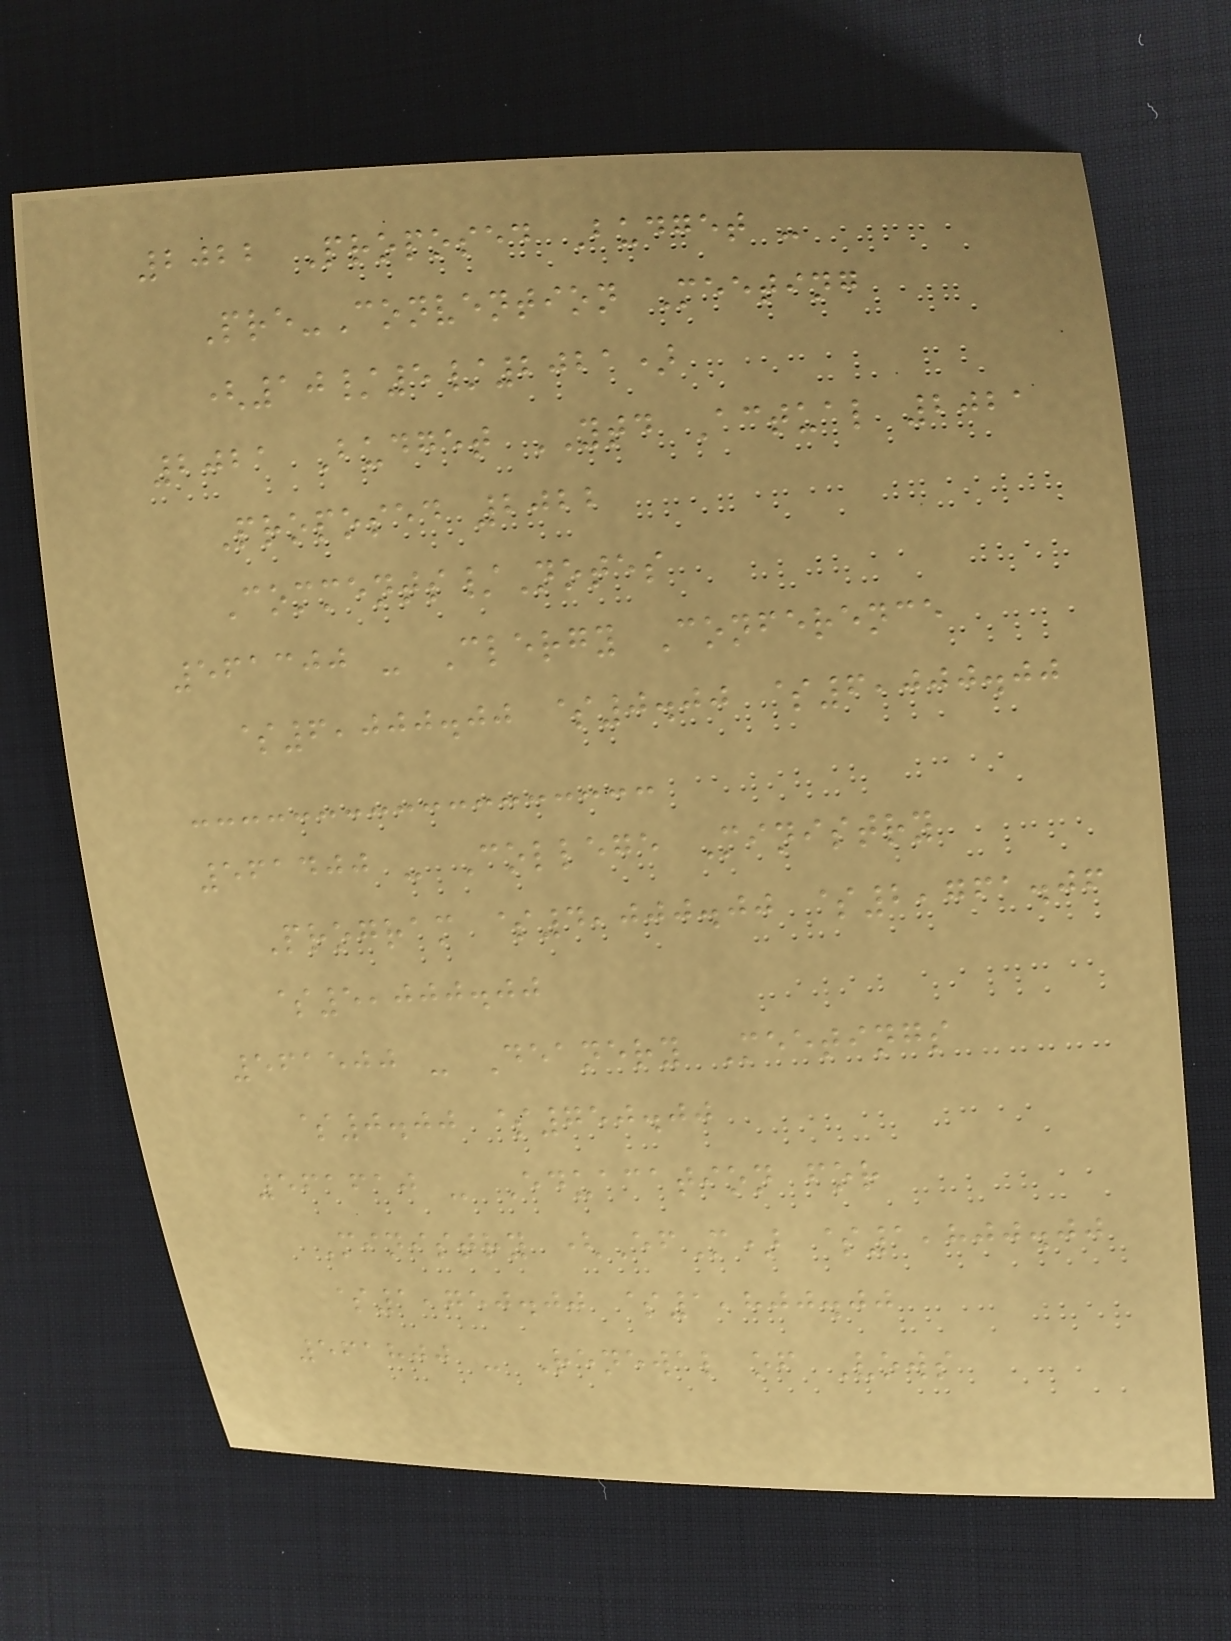2022 Proposed Budget -
Pre-Convention Meeting
(10/5/2021)
2021 Budget YTD Actual 2021
Proposed 2022
Comments/Notes
561300 - Clergy Conference
$6,000.00 $0.00 $6,000.00
561400 - College Ministry
Program $4,000.00 $2,761.06
$5,000.00
561500 - Deanery Meetings
$0.00 $750.00
561610 - Eduacation for
Ministry (EfM) $1,800.00
$1,750.00 $1,800.00
561800 - Renewal of Vows
